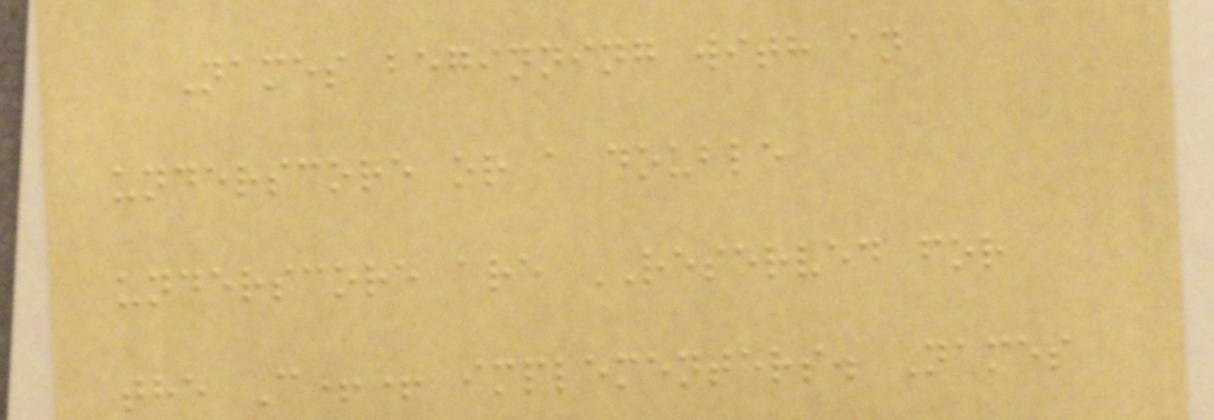Names beginning with an
underscore or a double
underscore are RESERVED for
the C++ implementers. Names
